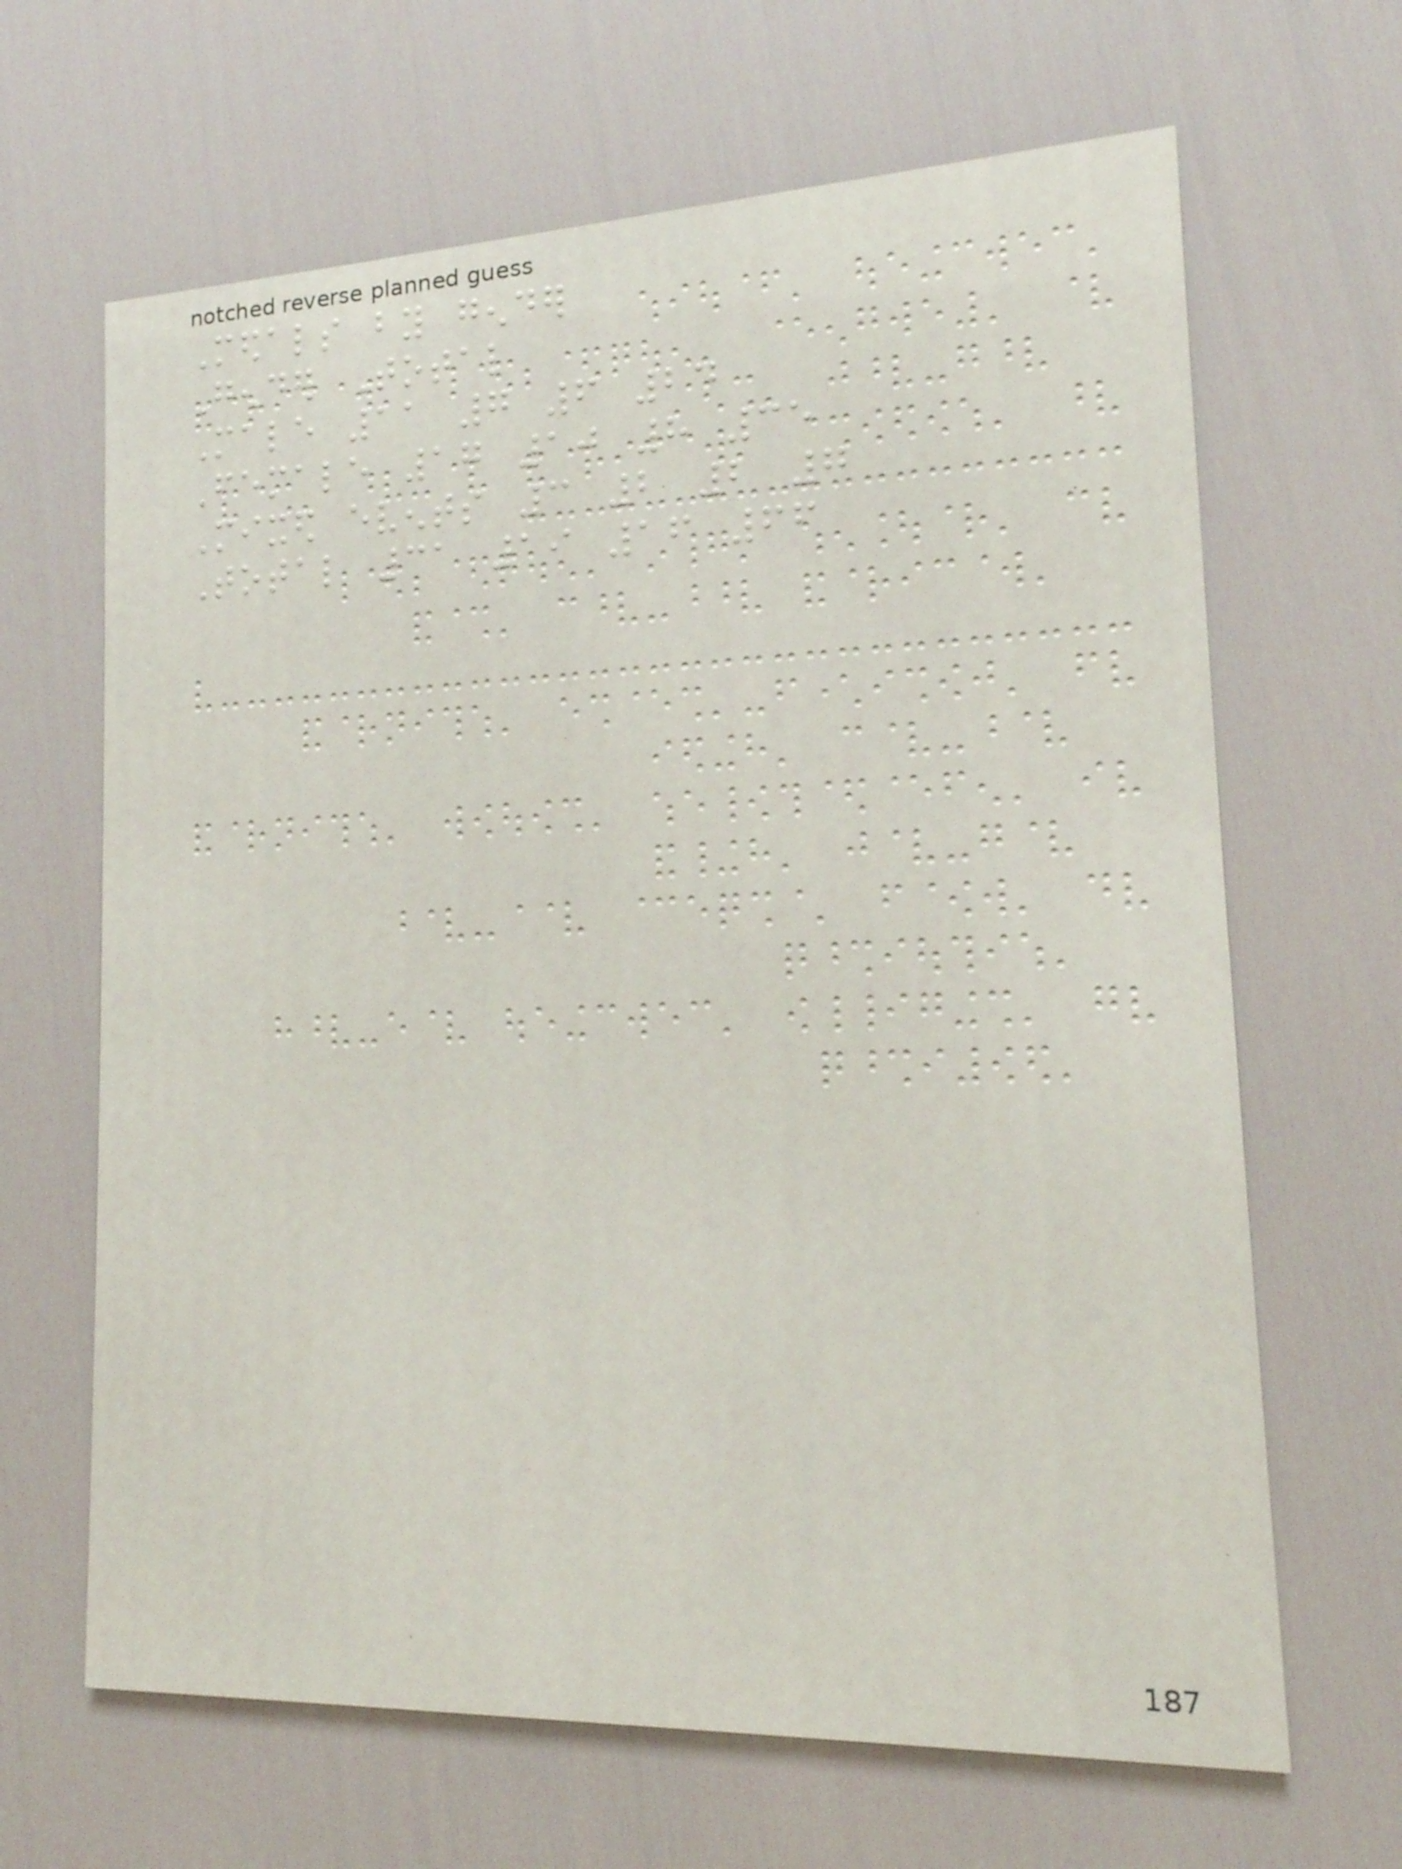Medals by gender
Gender Total
Male 11 7 6 24
Female 17 10 8 35
Mixed events 3 2 2 7
Total 31 19 16 66
